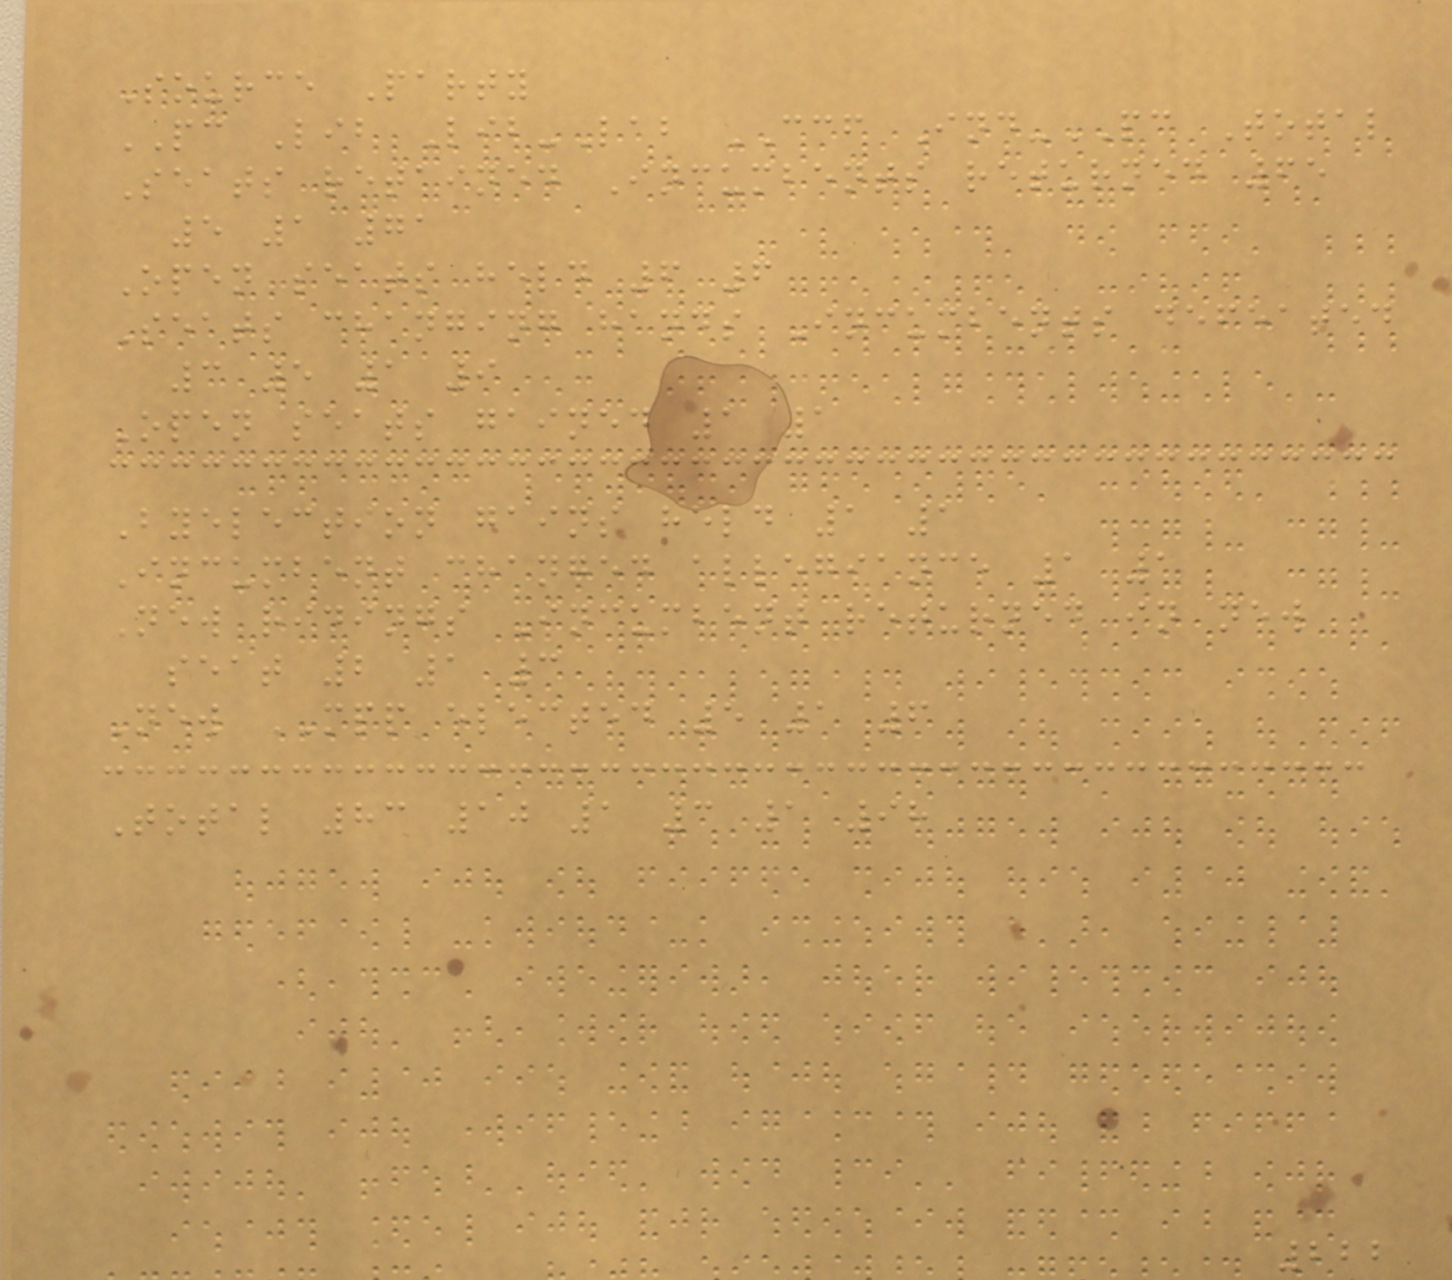Source Party
PC Lib Lib-Lab CCF Ind-PC Total
Seats retained Incumbents returned 65
5 1 71
Open seats held 6 6
Seats changing hands Incumbents defeated
3 5 1 9
Open seats gained 1 1
Byelection gains held 1 1
Incumbent changed allegiance 1 1
New ridings Incumbent returned in new
seat 2 1 3
New MPP elected 5 1 6
Total 83 10 1 3 1 98
222
